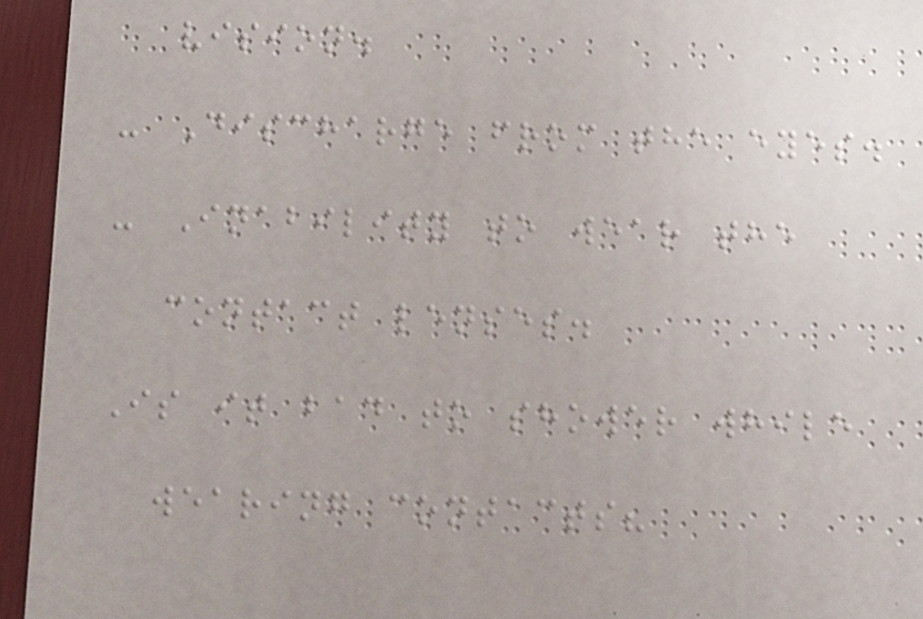vision.
- Discharge from the eyes.
- Inability to wear the
contact lenses.
Is it bad to shower while
wearing contacts?
